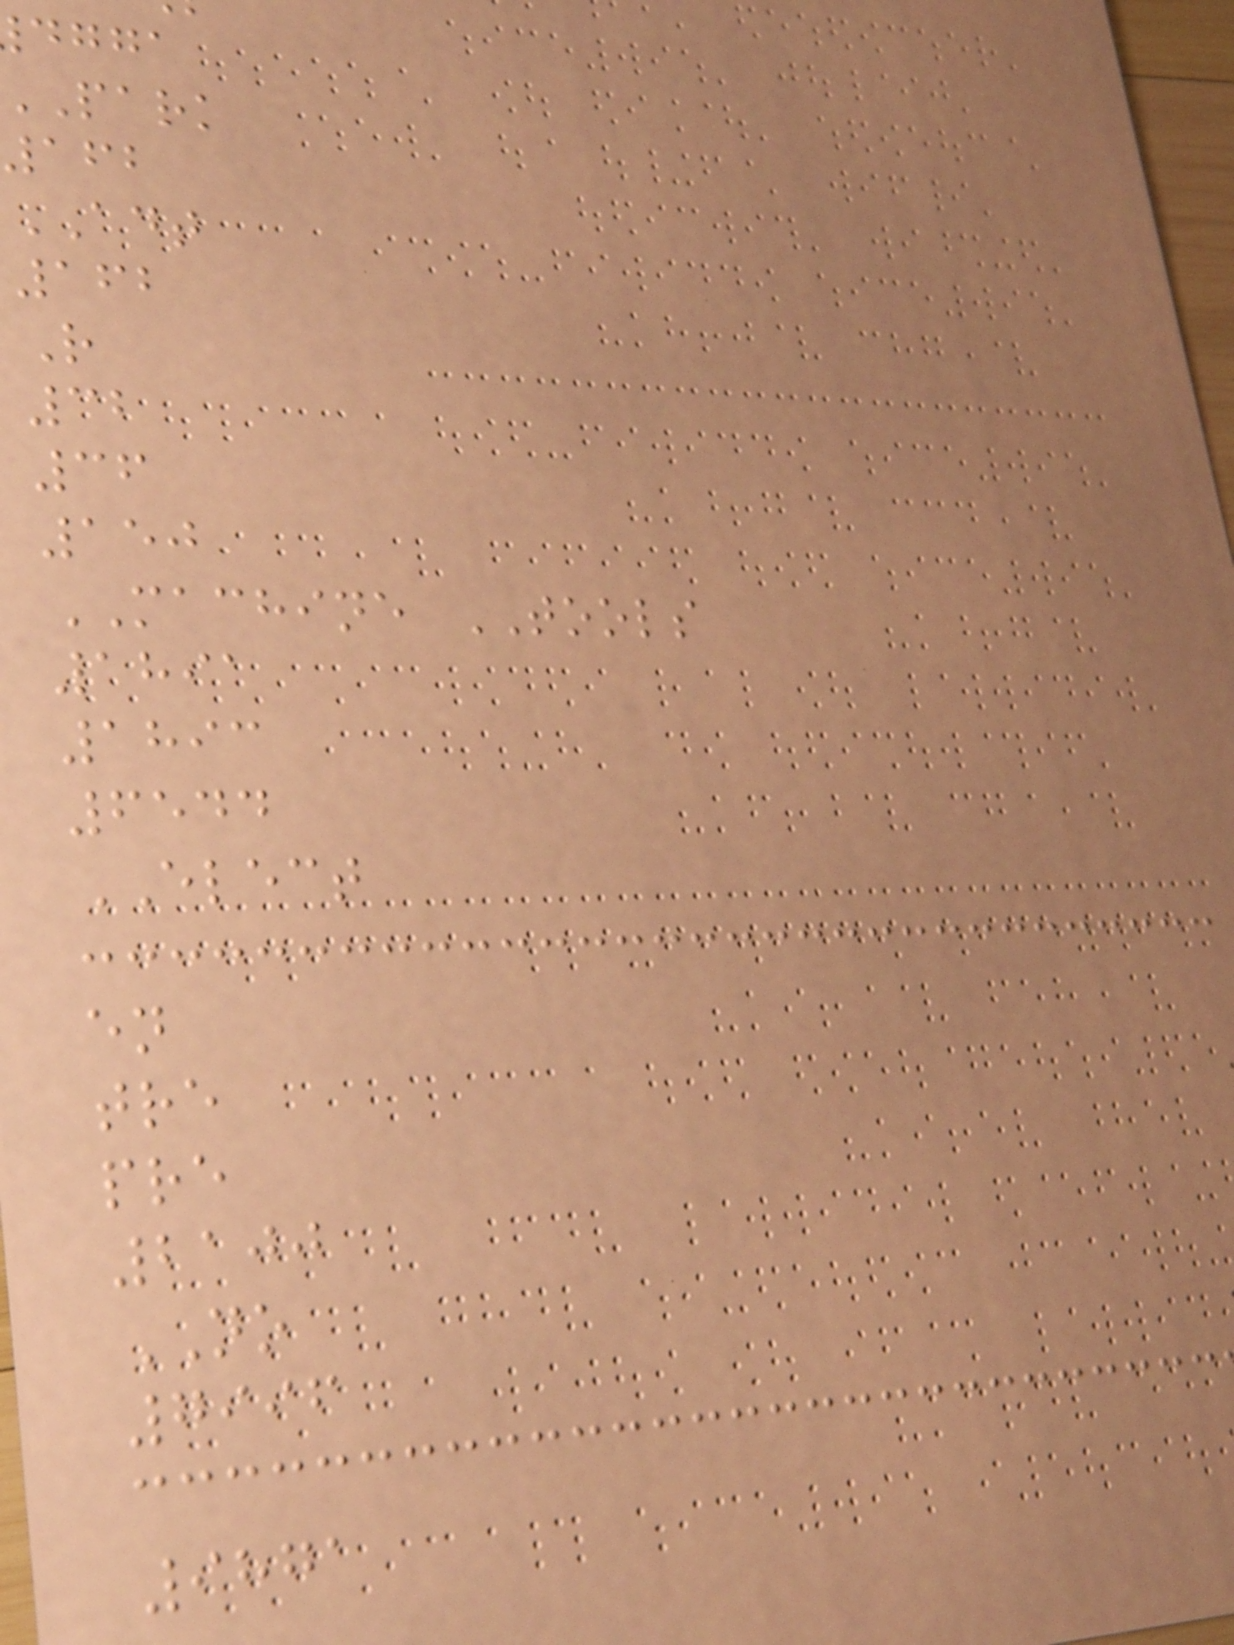dgga
park
ADT
162
R
32
36
150
MACHINE TOOLS
1891
1893
6544
ELECT
en
tre
pre
2100
NO
7996
9871
